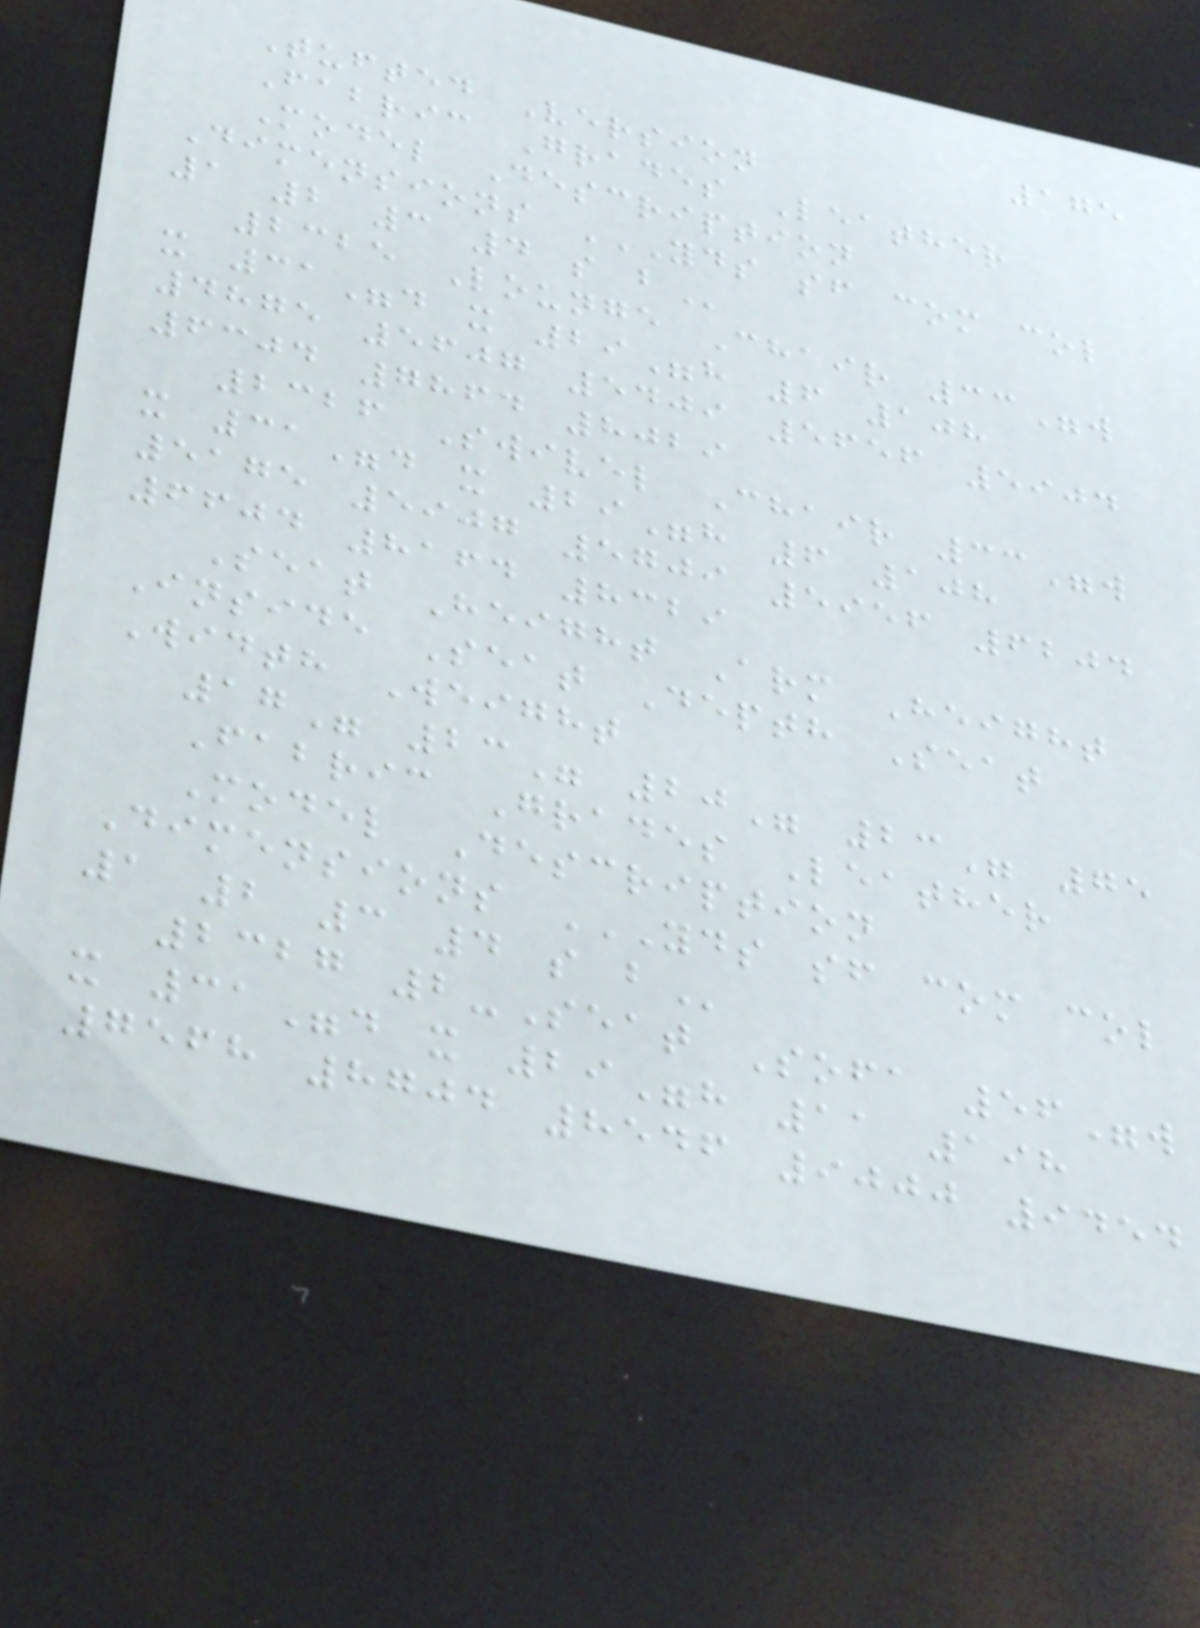175
Tufted Version
Fabric Grades Leather
Model Description
Dimensions YDS SF COM COL
1 2 3 4 S B
2325 Lounge Chair 33"w
x 31"d x 29"h 6 108
4875 5607 5409 5656 5904
6304 7864 8029
2326 Swivel Chair 33"w
x 31"d x 29"h 6 108
5175 5907 5709 5956 6204
6604 8164 8329
Seat Height Arm Height
Inside Seat Depth Seat
Width Weight
17" 23" 20" 23" 75
Fabric Grades Leather
Model Description
Dimensions YDS SF COM COL
1 2 3 4 S B
2327 2-Seat Sofa 56"w
x 31"d x 29"h 11 198
7568 8704 8546 9000 9454
